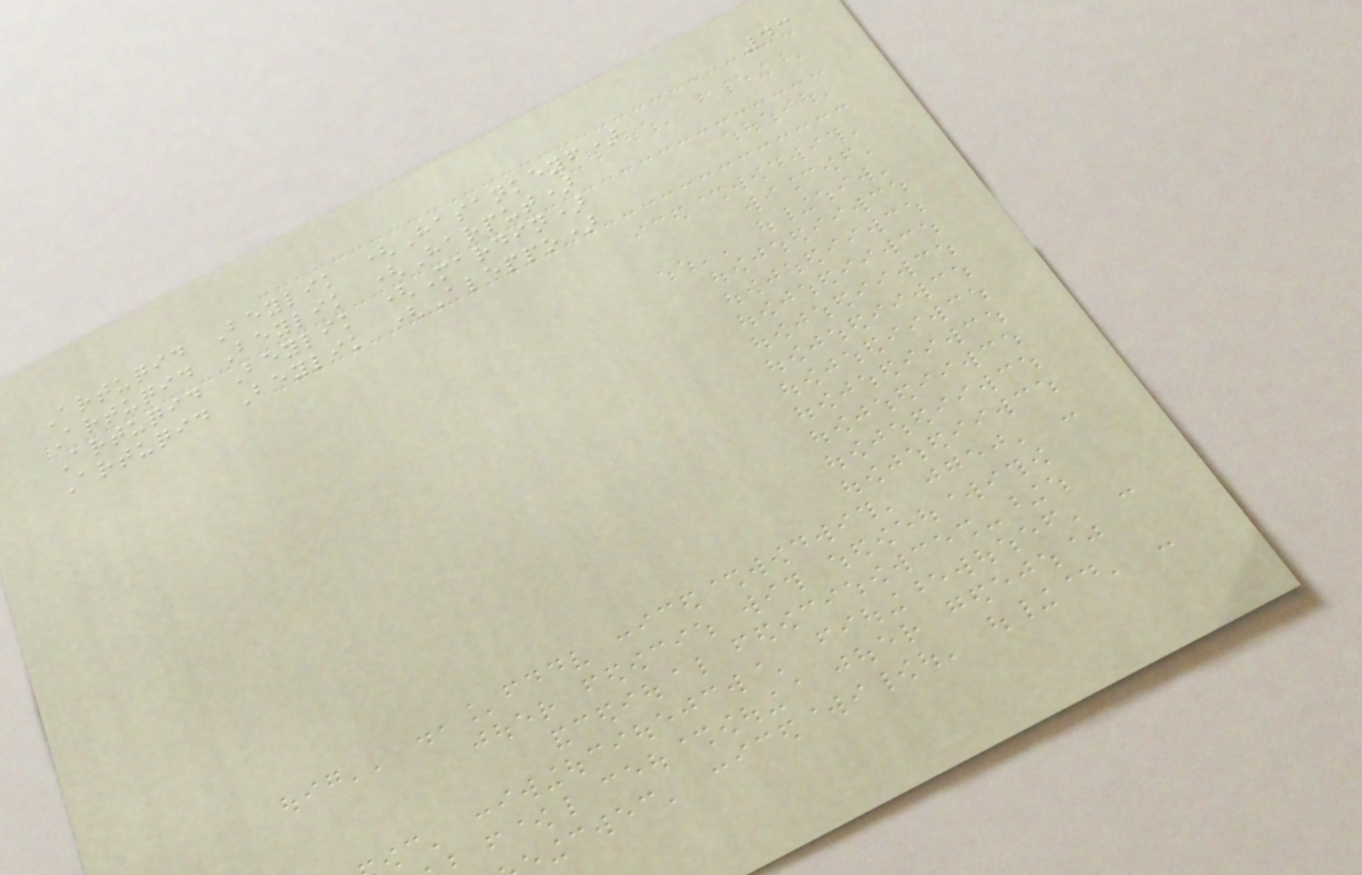43
Artuqid Beylik (Hasankeyf)
Artuqid Beylik (Harput)
Artuqid Beylik (Mardin)
Artuqid Beylik (Aleppo)
